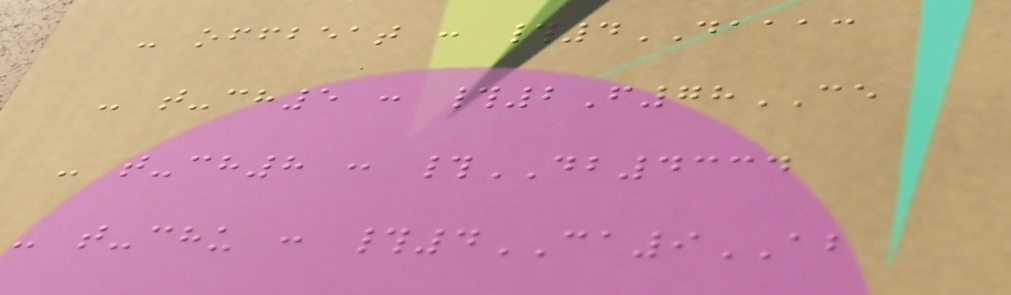- offbeat : #4DAAAC
- t-ch5 : #2F78CE
- t-ch8 : #DB4334
- t-chu : #4CA9AB
